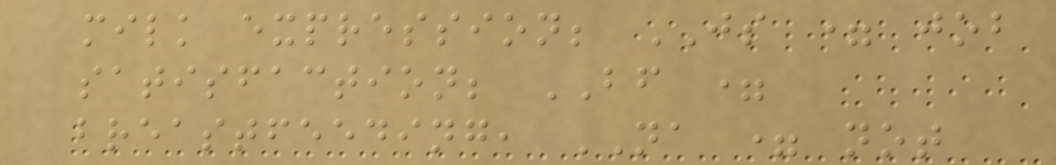milk expression; JS = job
satisfaction; BF =
breastfeeding, NA = not
